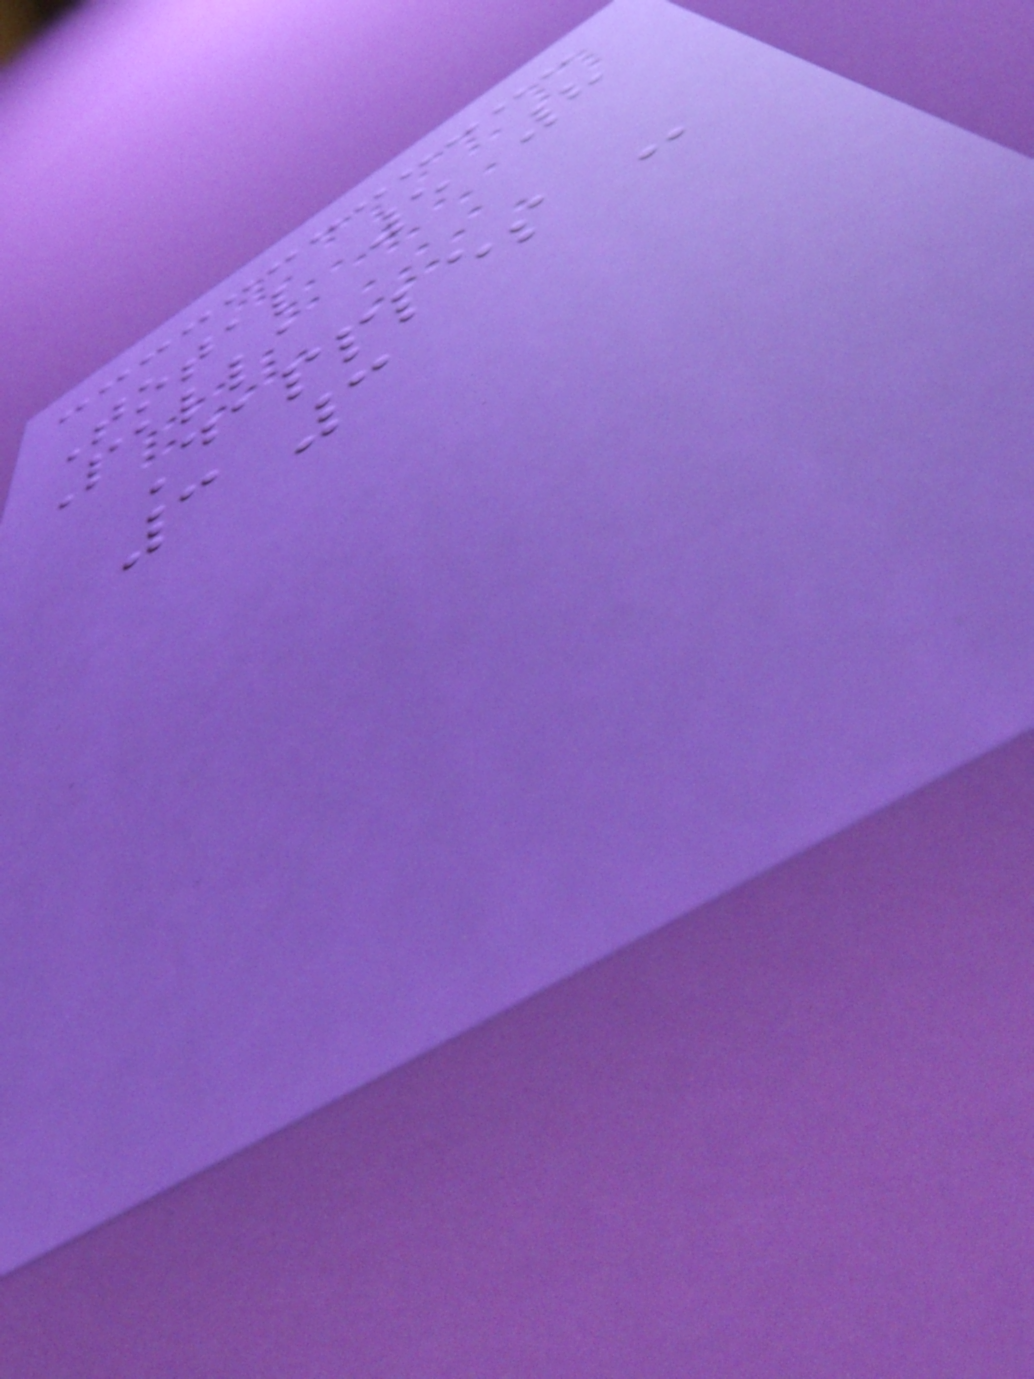Total 5 8
Palla
Dapples -
3 3
